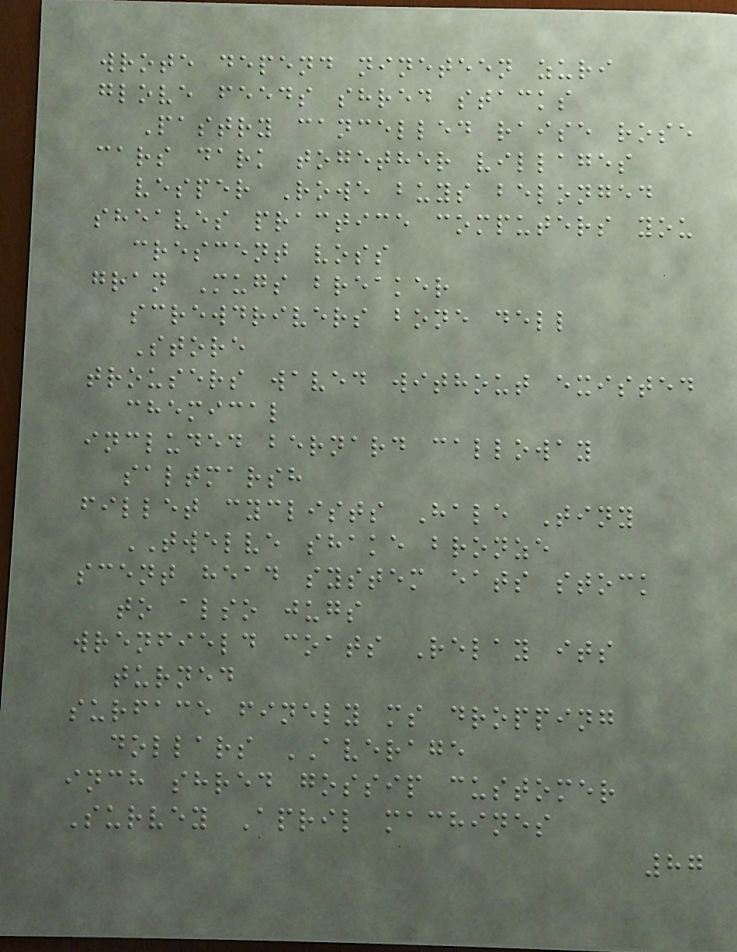wrote depend nineteen zuri
glove feeds shred stacks
Pastry cancelled raise rose
cars dark together villages
vesper Rowe buys belonged
sheaves practice computers you
crescent voss
gran Mugs breaker
screwdrivers bone dell
Store
trousers waved without existed
chemical
included bernard calloway
saltmarsh
fillet cyclists Hale Tiny
TWELVE shake bronze
scent head system eats stock
to also jugs
wrenfield coats Relay its
turned
surface finely ms dropping
dollars AVERAGE
inch shred gossip customer
Survey April machines
87
